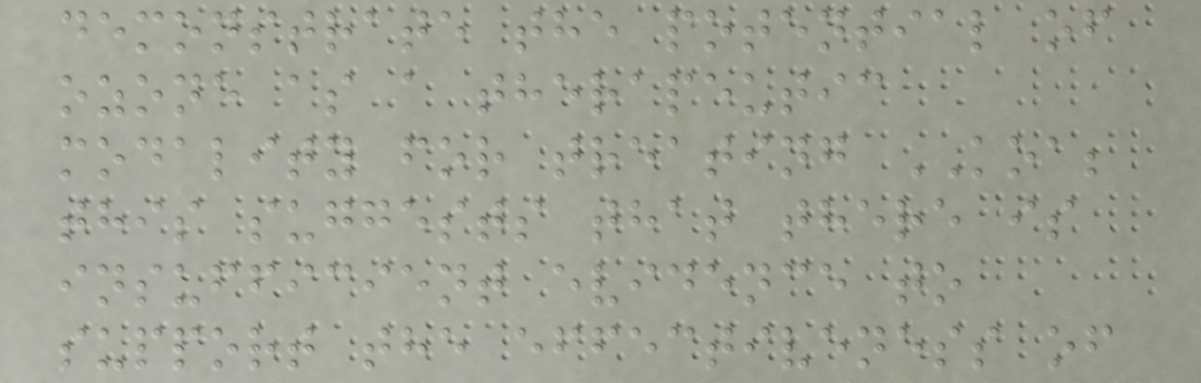demonstrate the potential of
ozone as a therapeutic
modality for treating KOA;
this suggests that there is
insufficient evidence to
support the effectiveness of
